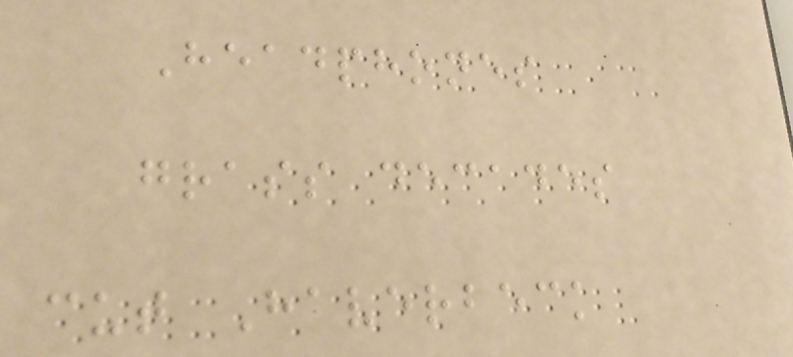Headphones
grass decades
cut Haverbeck
